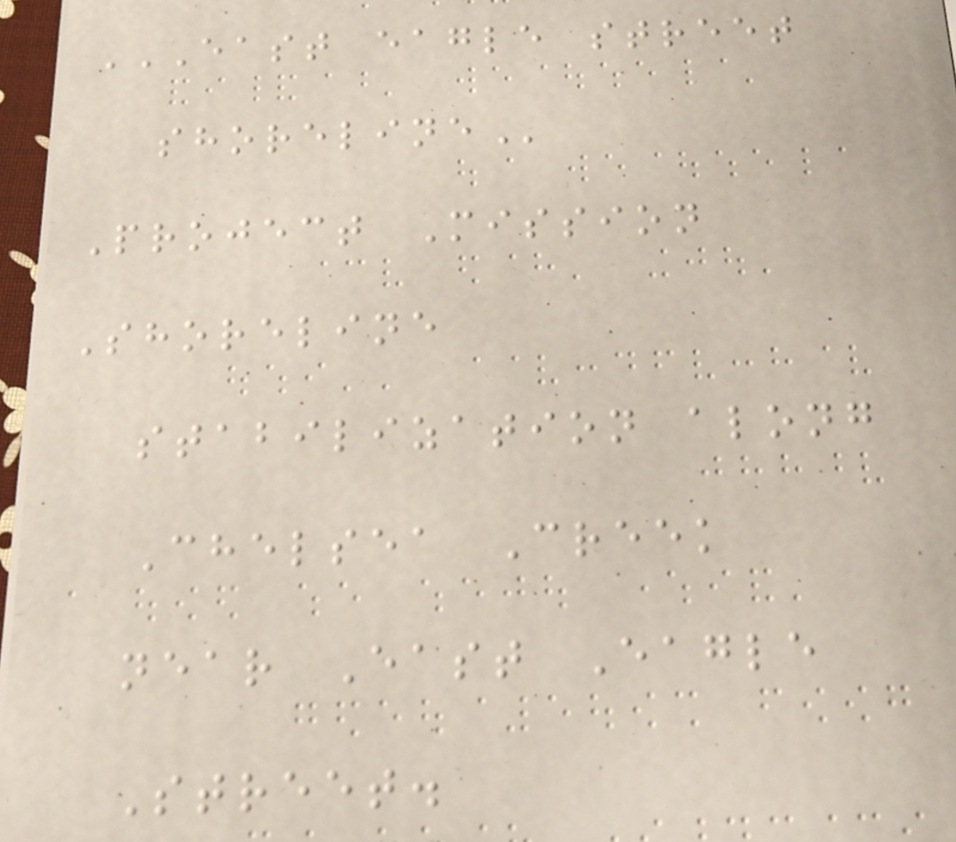EAST EAGLE STREET
SHORELINE
Project Mission
Shoreline
stabilization along
Chelsea Creek
near East Eagle
Street.
